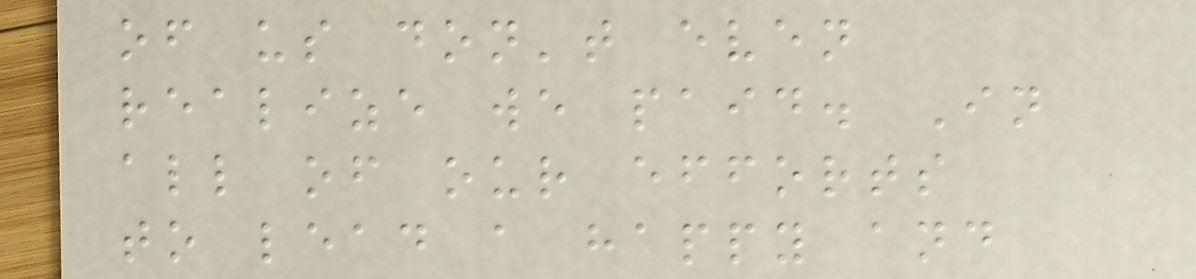of us don't even
realize we paid. In
all of our efforts
to lead a happy and
